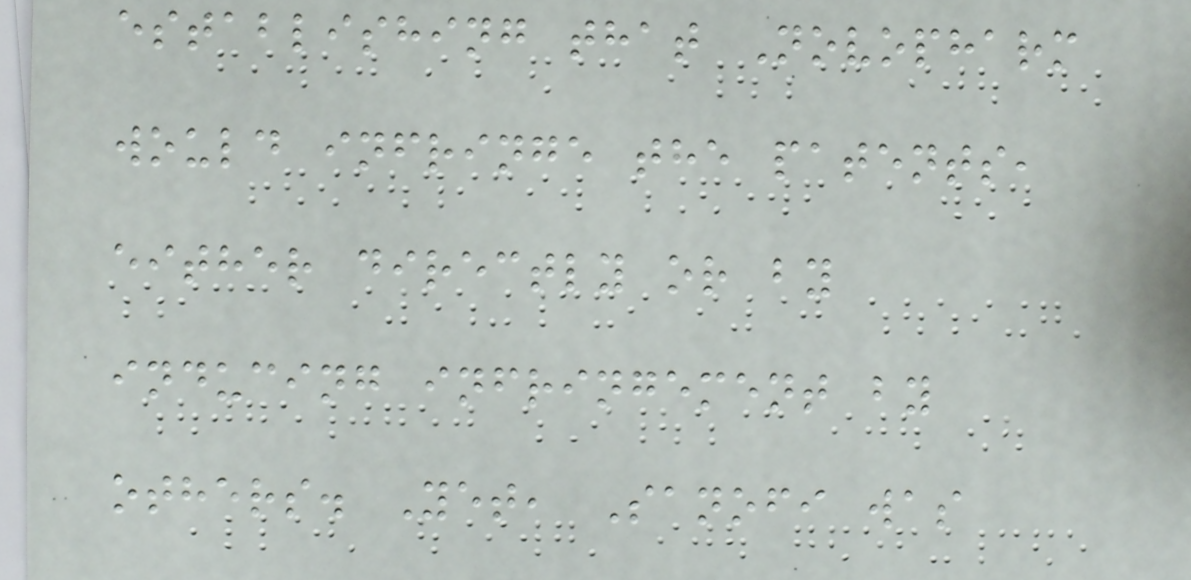establishing that Novopharm
would infringe the patents,
either directly or by
inducing infringement by
others. Yet, Sanofi was
